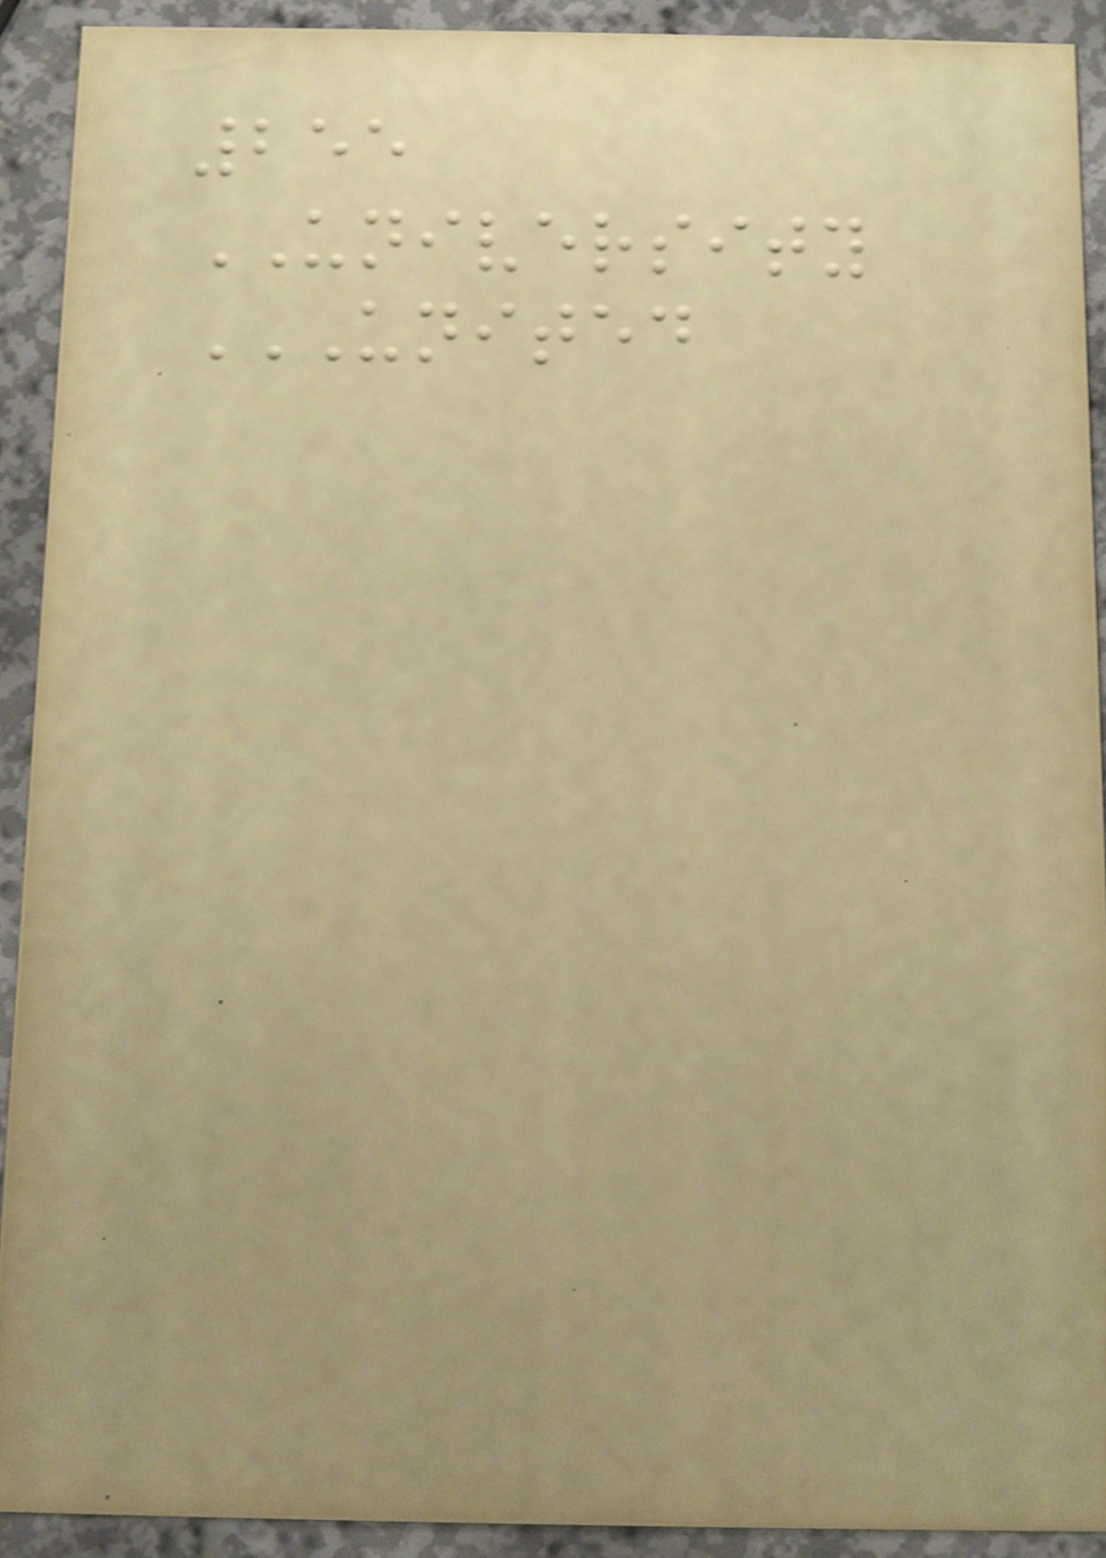255
UNIVERSITY
UNITED
